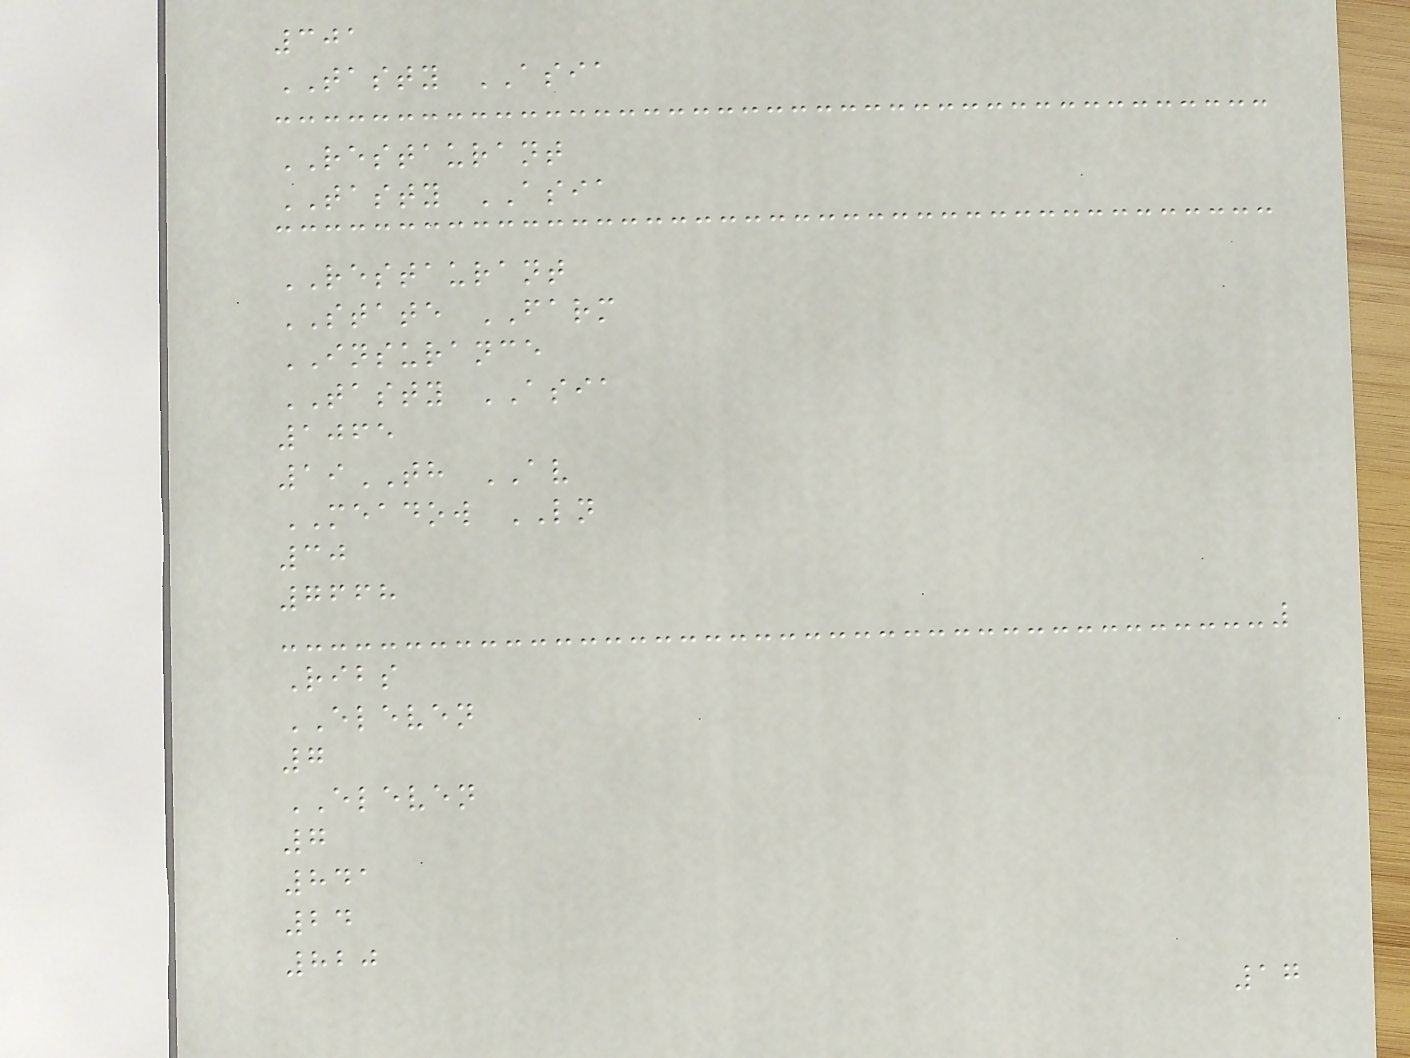301
TASTY ASIA
RESTAURANT
TASTY ASIA
RESTAURANT
STATE FARM
INSURANCE
TASTY ASIA
1065
19TH AV
MEADOW LN
30
7668
Ribs
ELEVEN
7
ELEVEN
7
841
24
820
17
